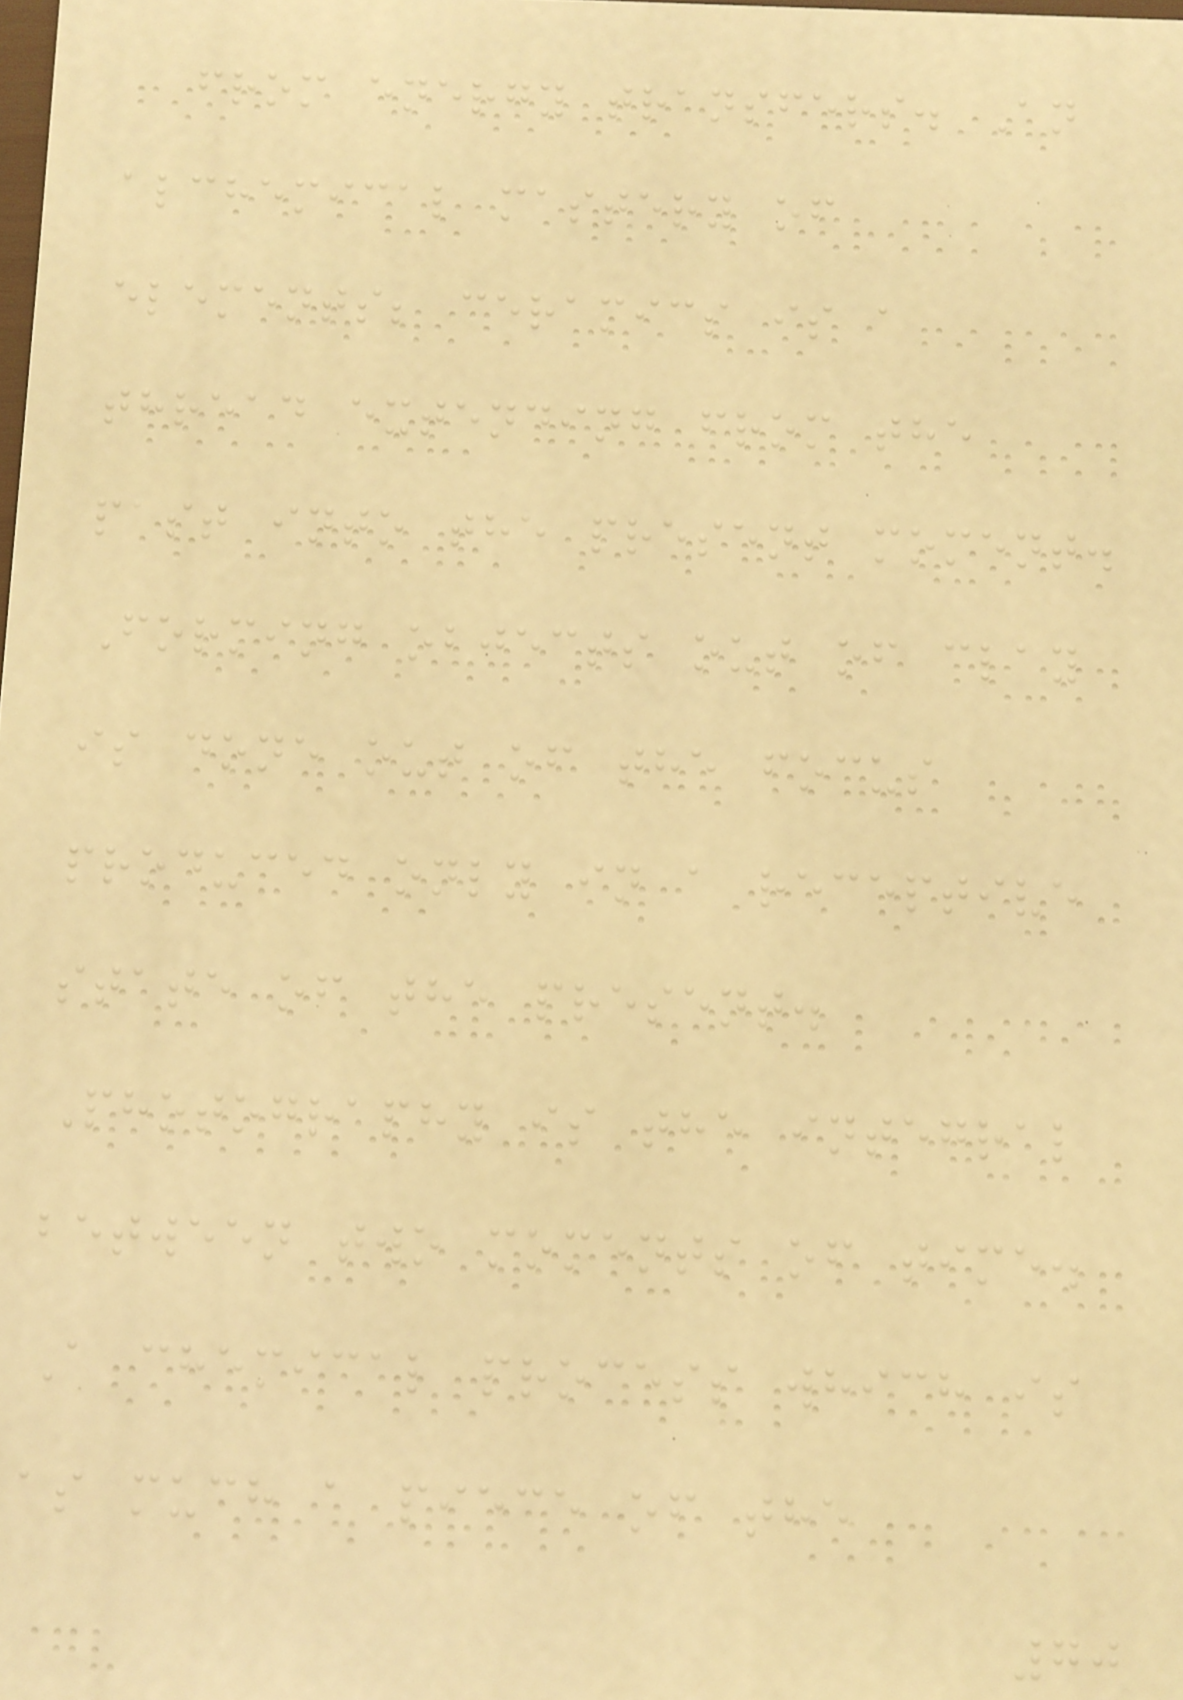from energy transfers. An
alchemical mastery of
elements; ceramics is a
thread extending from the
past into the present moment.
Forming objects out of clay
is done out of the focus
produced only in a receptive
state of the present.
Photography is the integral
between two moments of time.
A chemical process which is
as much a piece of the
70
